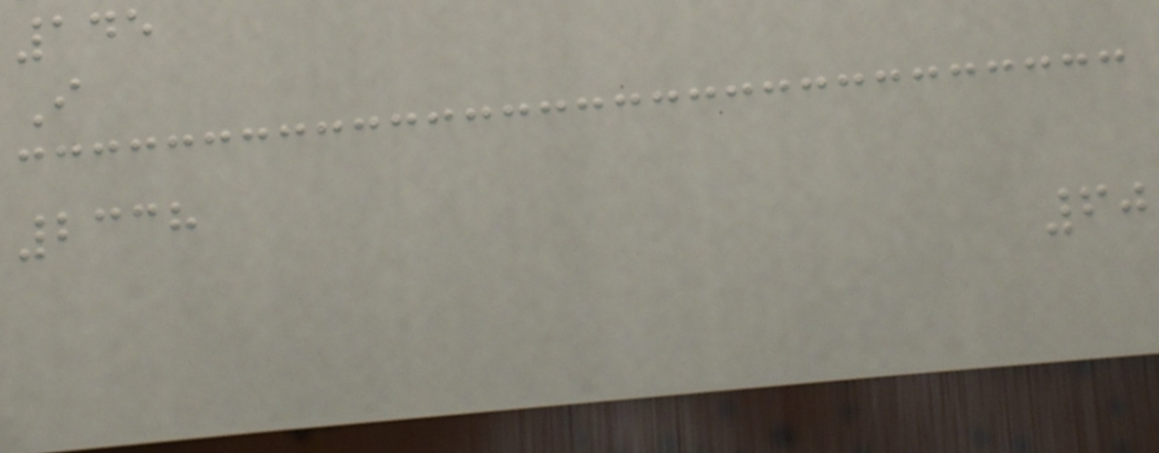145
I
2338
60
